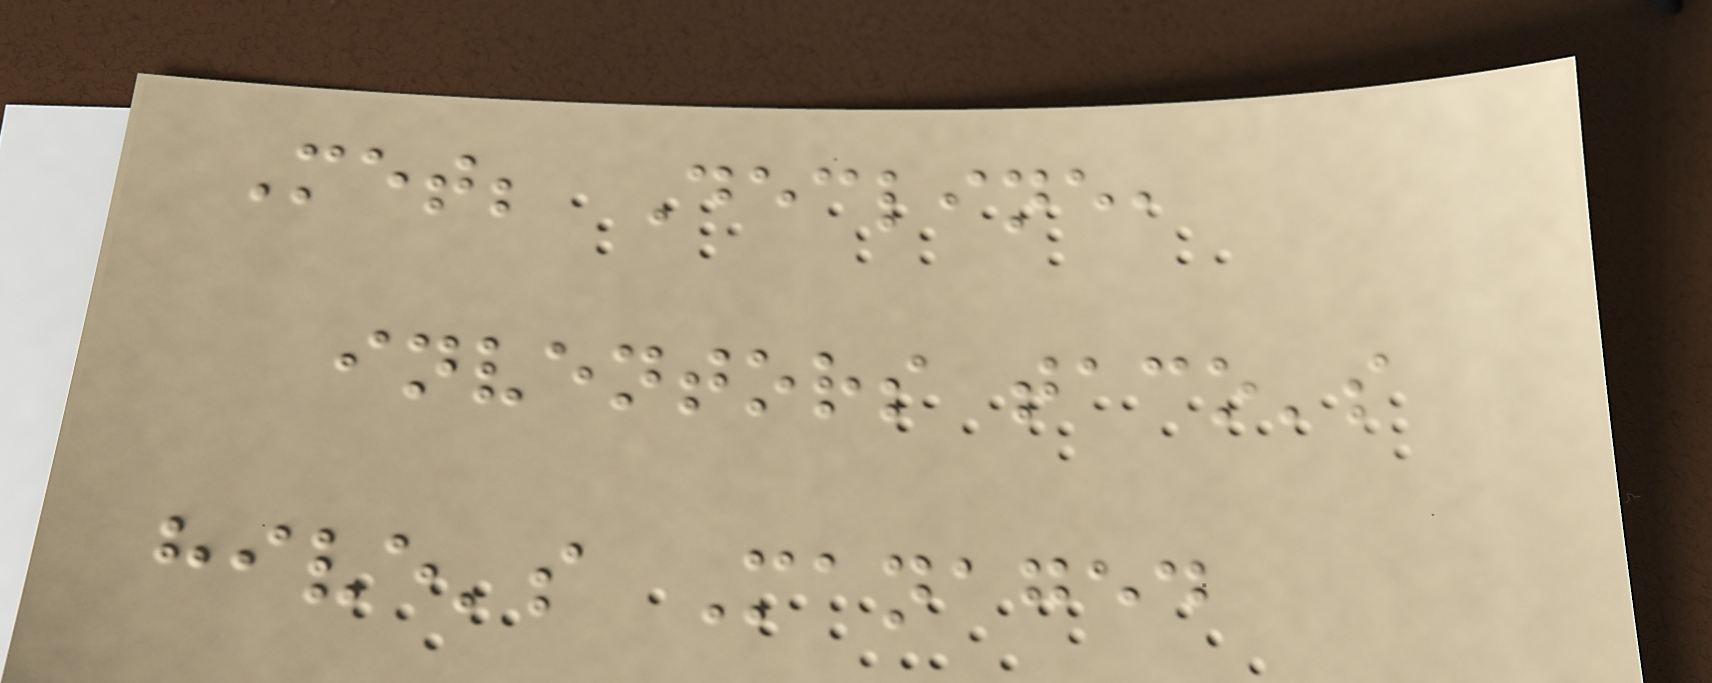Met; Decline,
inventors taco's
hive's Managed
